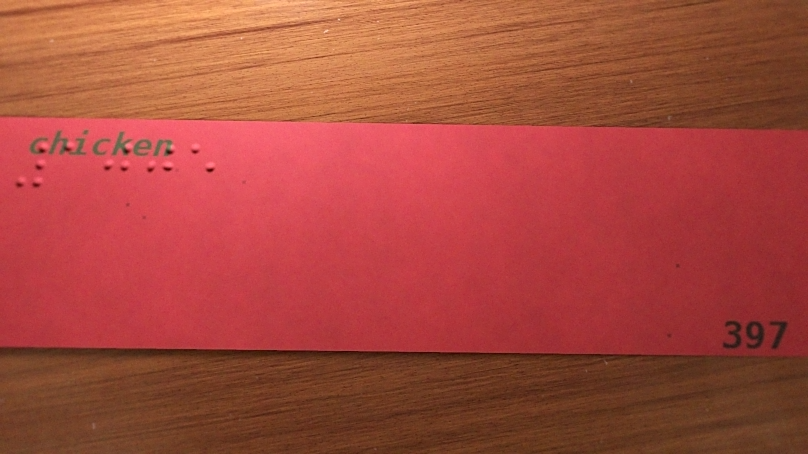1005
